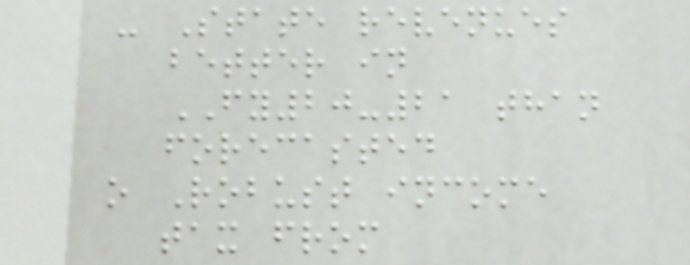- State revenues
better in
FY20-21 than
forecasted
o Robust income
tax from
